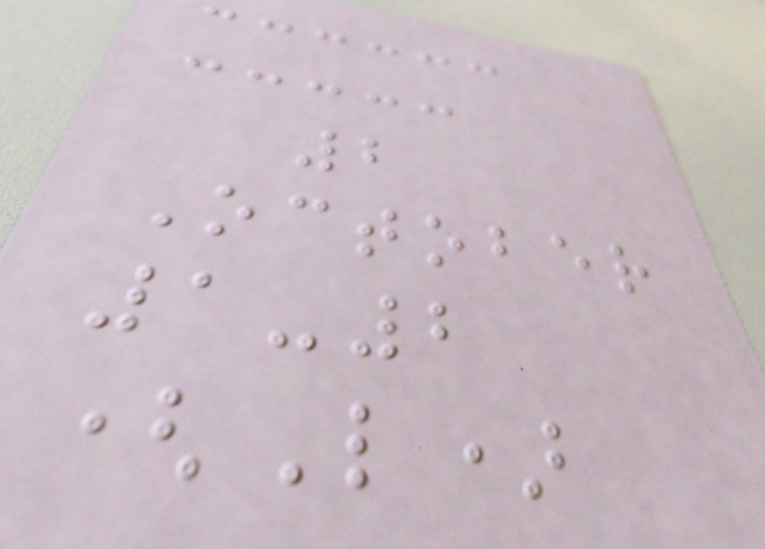2
October
1-2
(L)
